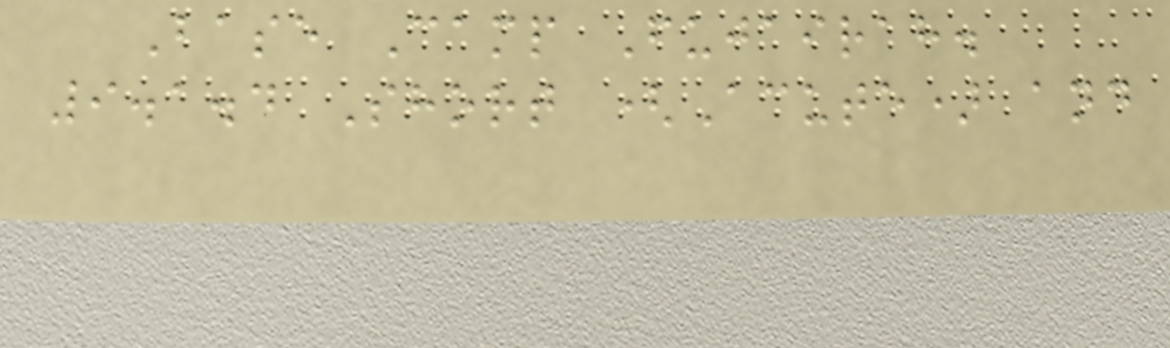Base Camp Fujairah.
9.1.4 Short (Acute) and
